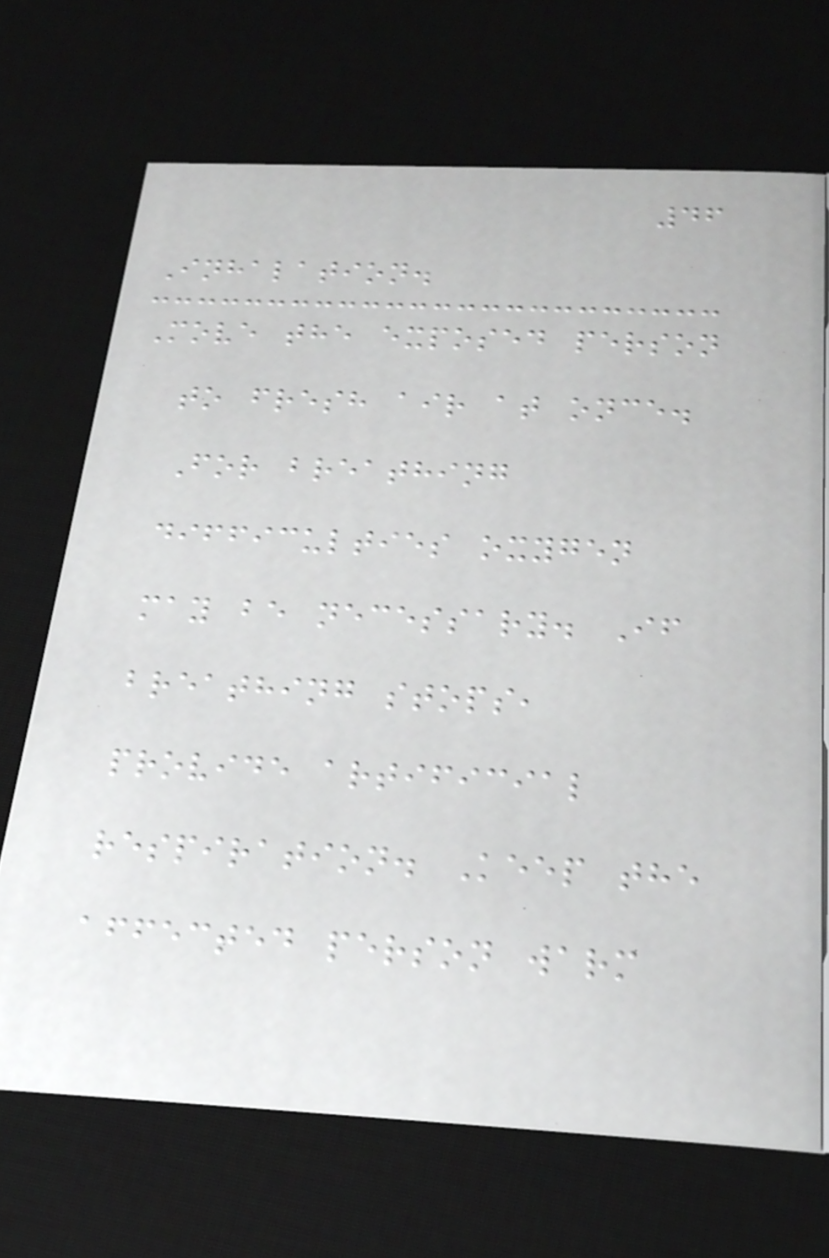46
Inhalation.
Move the exposed person
to fresh air at once.
For breathing
difficulties oxygen
may be necessary. If
breathing stops,
provide artificial
respiration. Keep the
affected person warm
